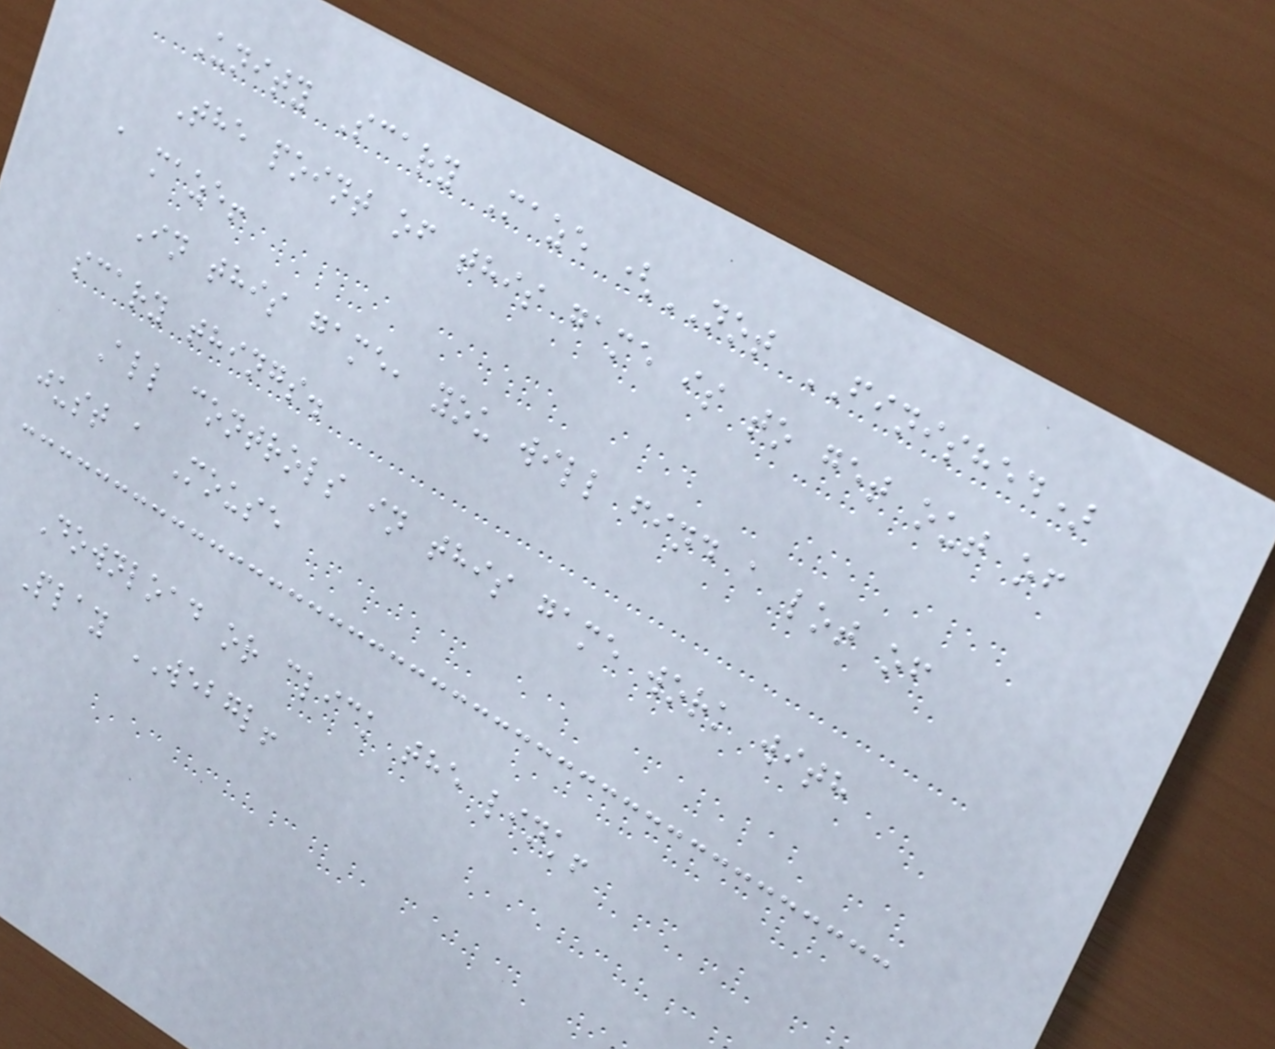Unity Scary Maze (NOT FINISHED)
The point of this game is to get out of
a maze!
In this game, you will find a lot of
scary things.
All controls in this game work with
just a Mouse
Download or click the link!
Play WEBGL!
